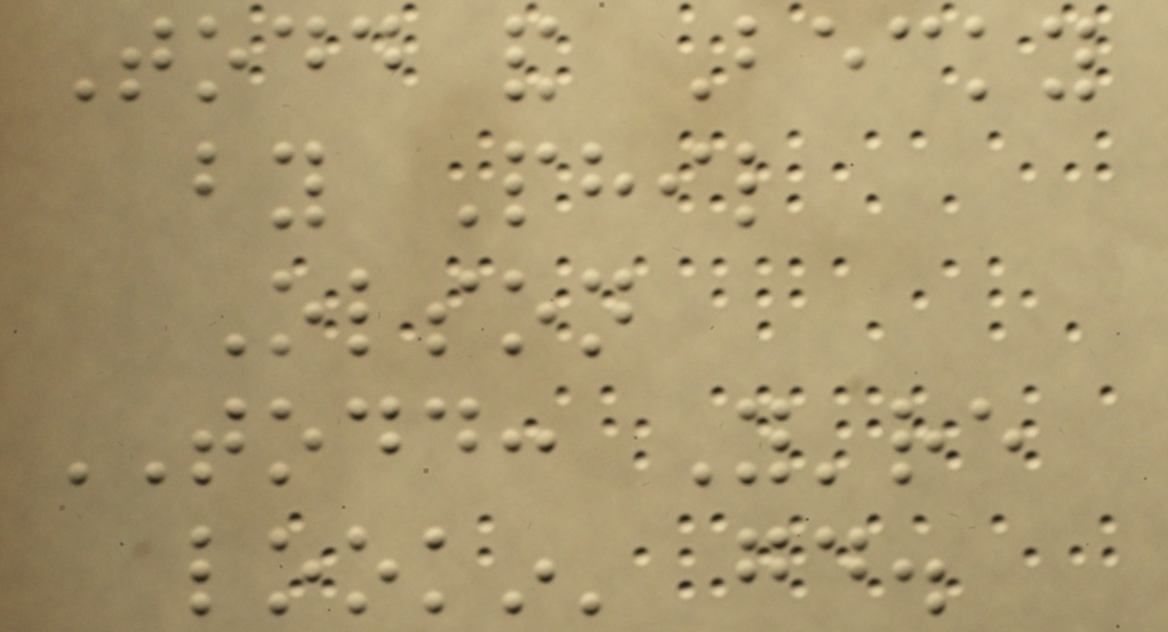Todd and Becky
by Phil
Olson
TODD: You're
lookin' good.
